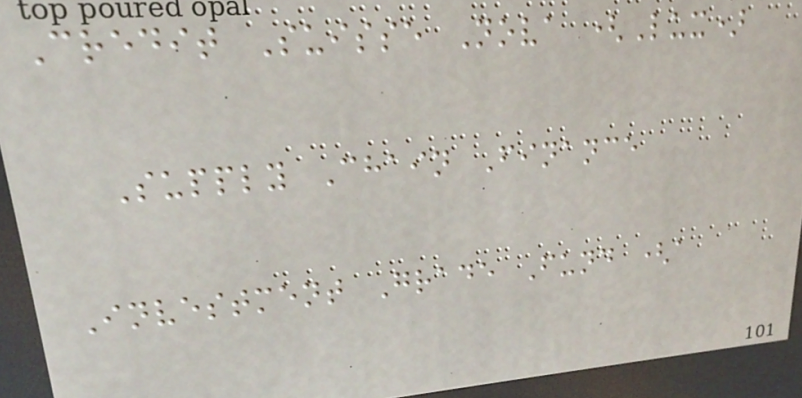Credit Suisse Nova (Lux)
Supply Chain Finance
Investment Grade Fund (a
